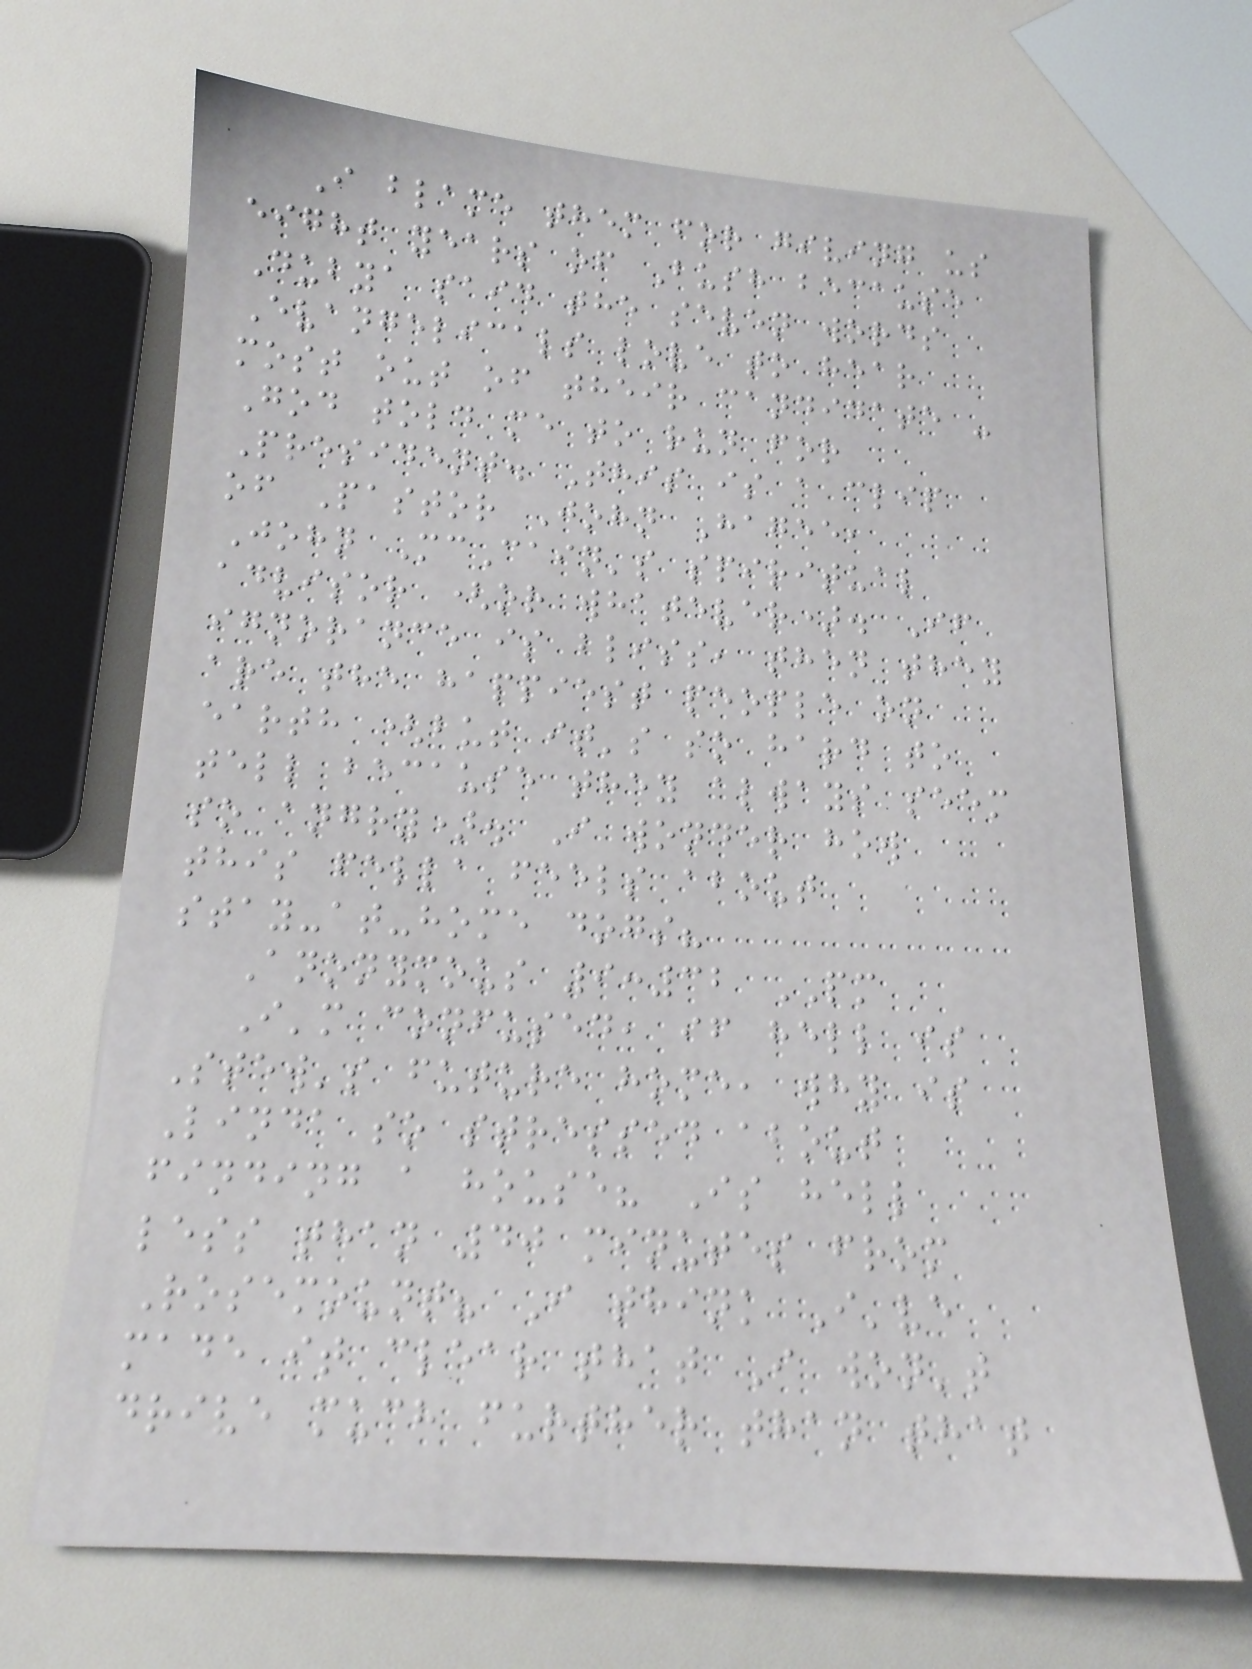I blame them for giving us
eight years of Bush because
Dubya said the seven words
Evangelicals love to hear
most out of their candidate -
God told me to run for
President. This is a clip
of Pastor John Hagee,
John McCain's spiritual
advisor (or whatever). If
ignorance is bliss, then they
are the happiest people on
earth (but it's so hard to
tell because they always seem
so angry). I wonder how
this fella feels about
stay-at-home dogs?
Anonymous 9:32 PM
I'm confused, if hell is
Stew's future home, why is
Linda so stressed about
finding a house? Is hell
less than 40 minutes from
Rosemount? I think I've
made it clear that I won't
drive much further than that
